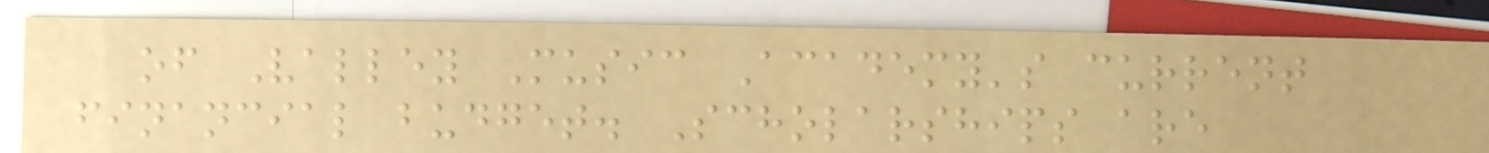of Valley Music Academy's current
financial budget. Scholarships are
